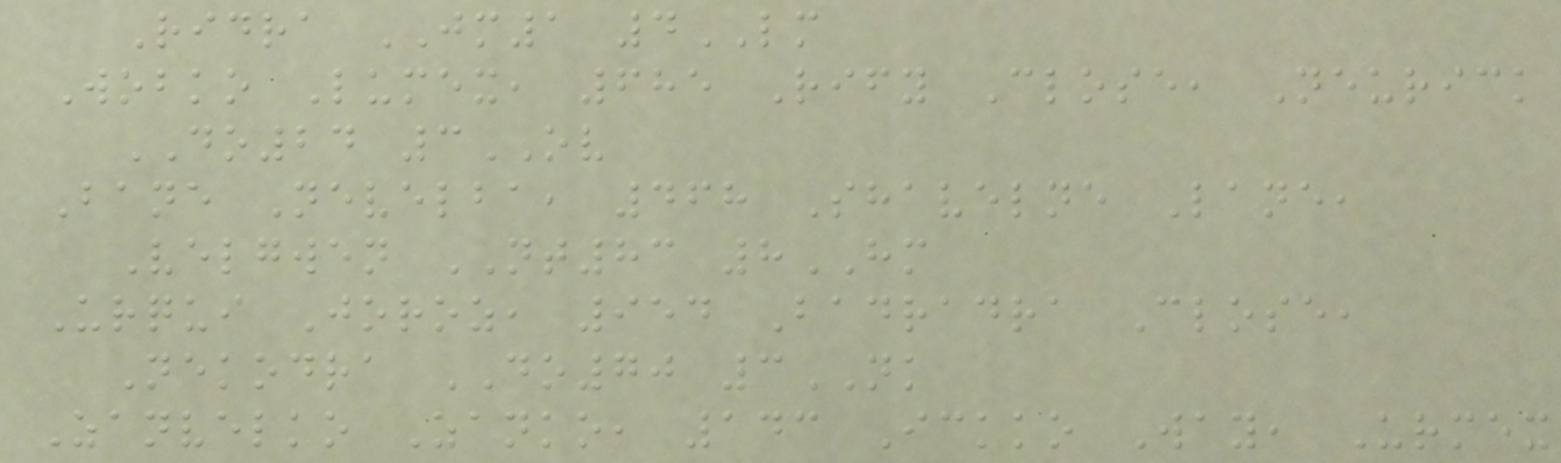Ridra JM1 4LM
Wobko Lumex, 685 Rify Close, Neurick
DO24 3OV
Bane Nevelba, 468 Shavelne Lane,
Velgwen NT83 8HM
Urqui Joroz, 954 Badradra Close,
Nekodra DO70 3NK
Zanvelko Zanko, 143 Ickko Way, Urmex
